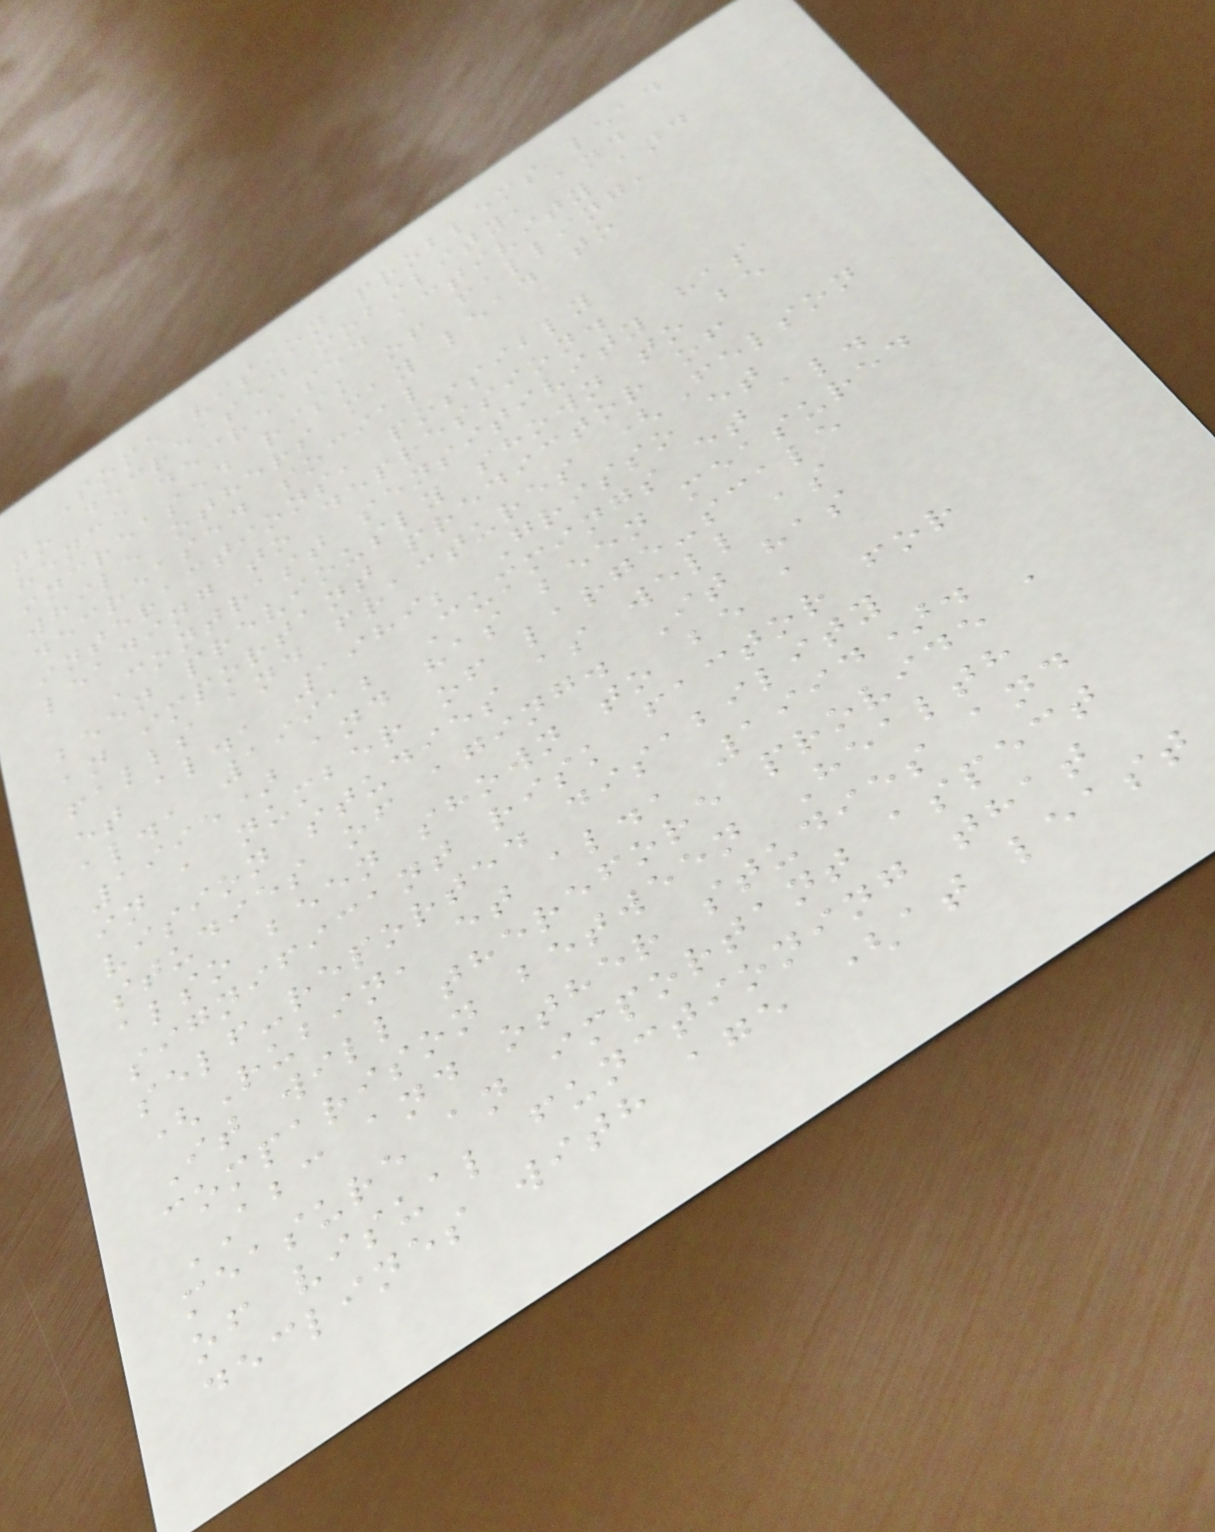Some vision problems lead
to decreased mobility, and
hence decreased activity and
increased risk of falling,
while others may lead to
decreased social
interactions, possibly
leading to depression.
Contrast sensitivity has
been previously shown to be
an important predictor of
falls and fractures (Felson
et al., 1989; Grisso et
al., 1991; Cummings et al.
1995) and has been measured
in a number of large-scale
vision studies as well as
studies of aging. It has
also been shown to be a
significant risk factor for
self-reported disability
(Rubin, et al., 1994).
It will therefore provide a
comparison between Health
ABC and other studies and
measure an important aspect
of visual functioning that
declines with age (at least
